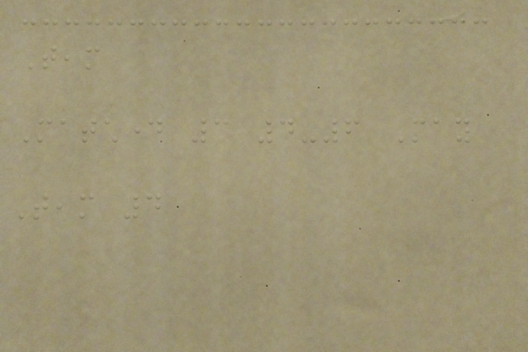Team
Matchday 3 4-6 May
Team 4
